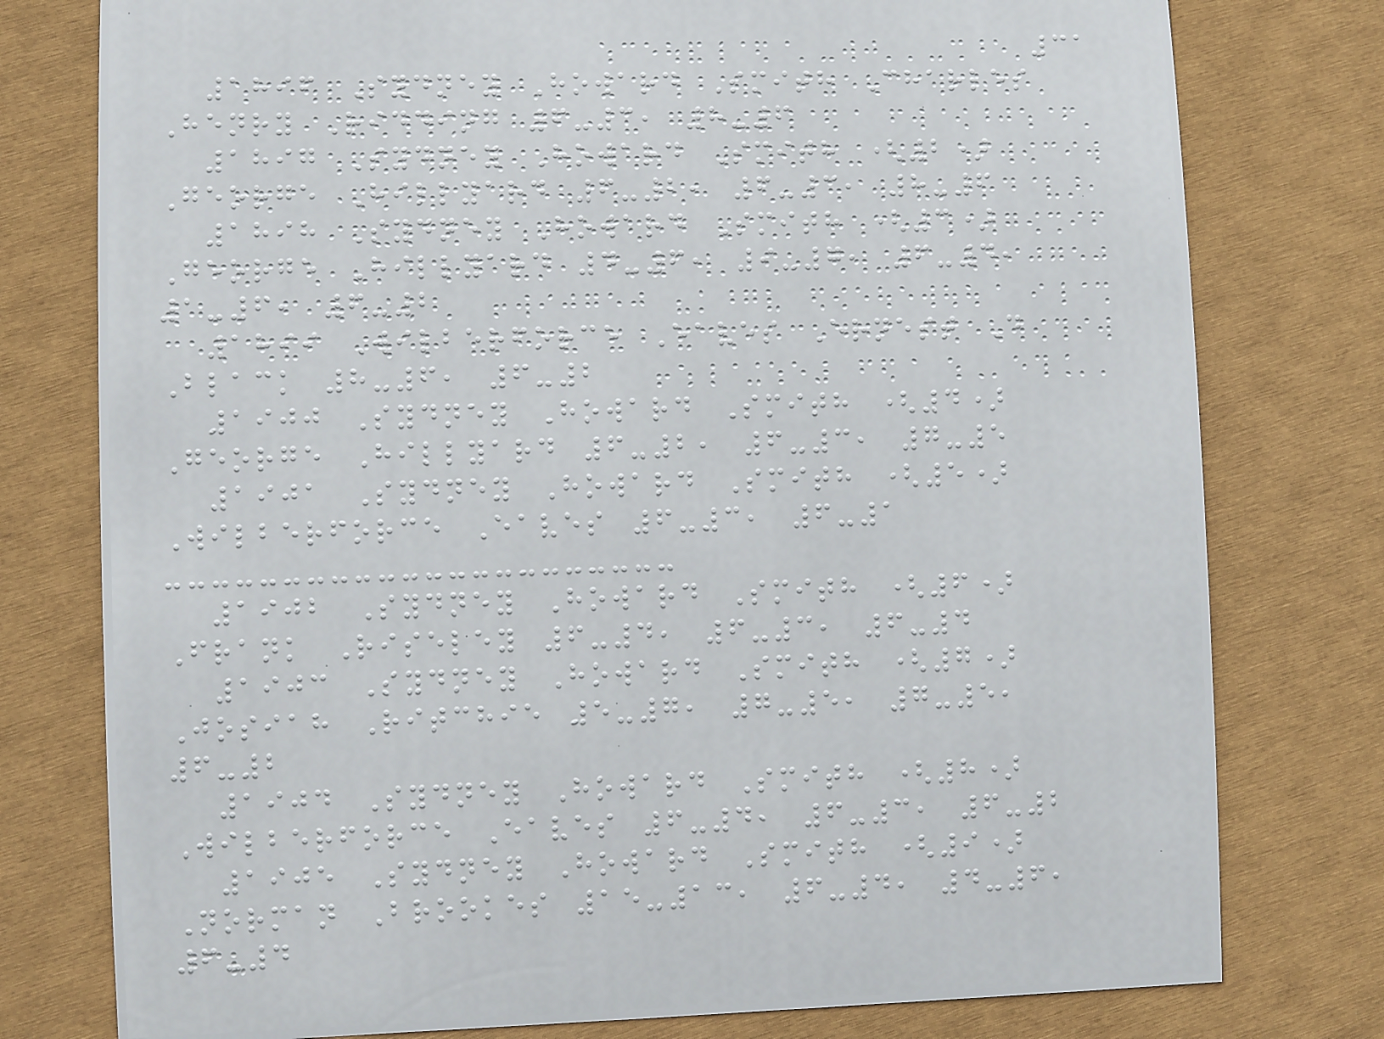31
1896 Sydney Howard Smith Charles
Henry Ridding 6-3, 8-6
1897 Sydney Howard Smith (2)
George Hillyard 6-2, 6-3, 8-6
1898 Sydney Howard Smith (3)
George Hillyard 4-6, 9-7, 6-4,
1-6, 6-2
1899 Wilberforce Eaves Ernest D
Black 8-6, 6-2
1900 Sydney Howard Smith (4)
George Hillyard 6-2, 6-3, 7-5
1901 Sydney Howard Smith (5)
Wilberforce Eaves 6-3, 6-1
1902 Sydney Howard Smith (6)
Frank Riseley 6-4, 6-3, 6-4
1903 Sydney Howard Smith (7)
Josiah Ritchie 5-7, 7-5, 7-5,
6-2
1904 Sydney Howard Smith (8)
Wilberforce Eaves 6-4, 6-3, 6-2
1905 Sydney Howard Smith (9)
Norman Brookes 15-13, 6-4, 4-6,
6-4
